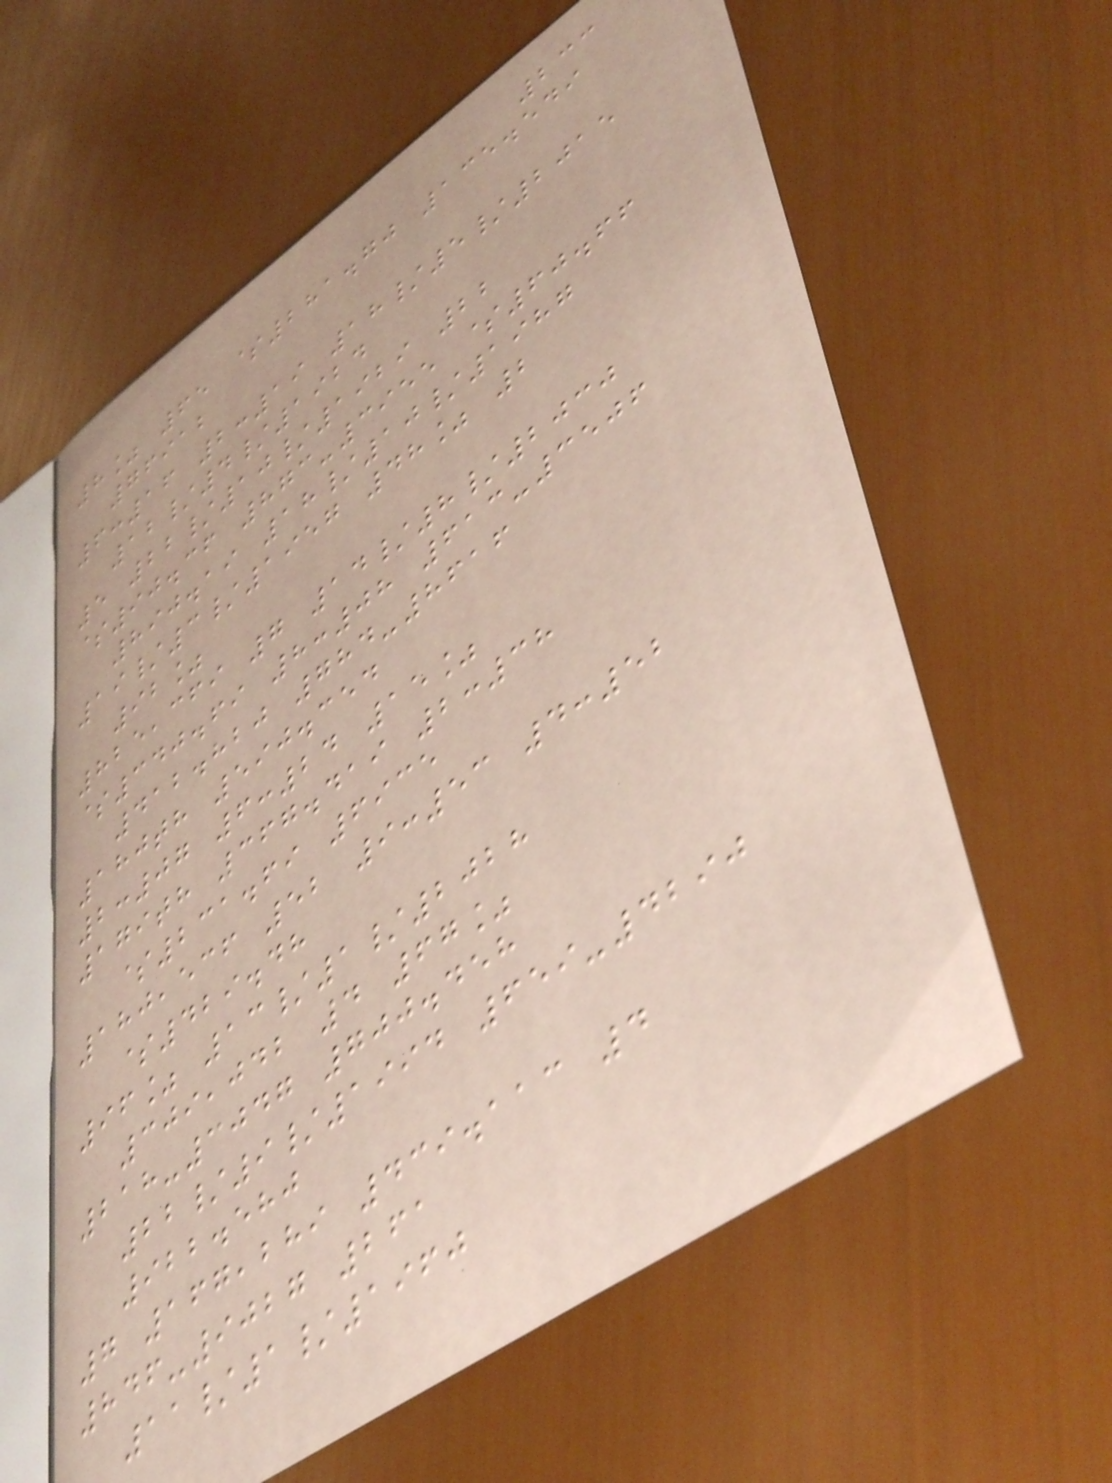233
8% 65 $281.70 135.549
76912
6:16 2:19 18/5/2015
12/4/1924
5 22/10/1929 22
$90.36 873-3955 $60.66
890.19 18/10/1987
19/3/1957 48% 2
92%
825,369 7 14/8/2030
$340.69 8:08 613-3506
412.820 784-8616
180th 590.354
2:07 6:24 15%
179th 367.419 2:38
$231.69 6935
180,536 52 9:53 4:52
$429.48
96% 13/1/2028
309,042 4 67%
218-3047 700.458
22/9/1994 659-4290
922.580
7 167,289 439.113 4
846-9027 261
11/1/1960
